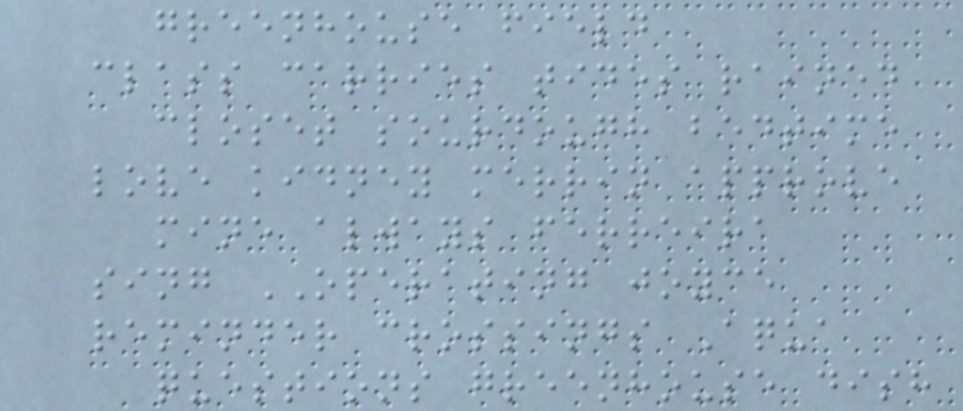greenhouse field
class carries tides rained
closet sourdough bedtime
love kidney merrin approve
mine always ferreira
sing OPERATING joyce
reminder crossings Aqua
questions greenhouse dish
